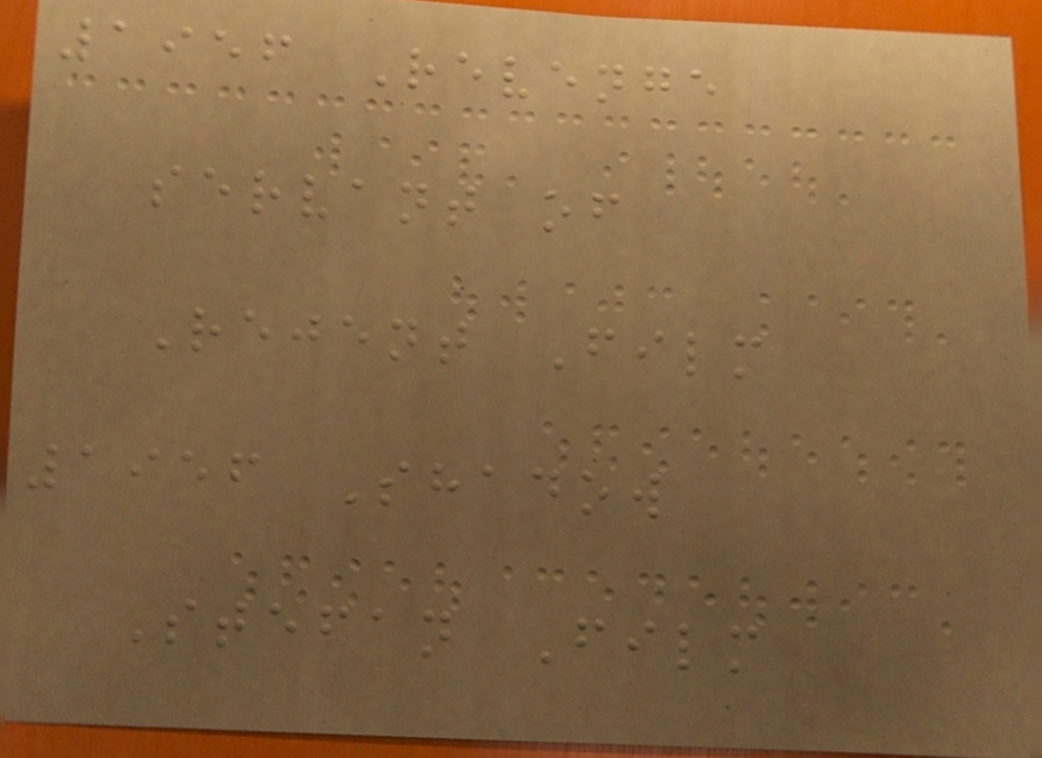1956 Revenge
servant of
Rejent Film
1956 Shadow
Stefan Film
